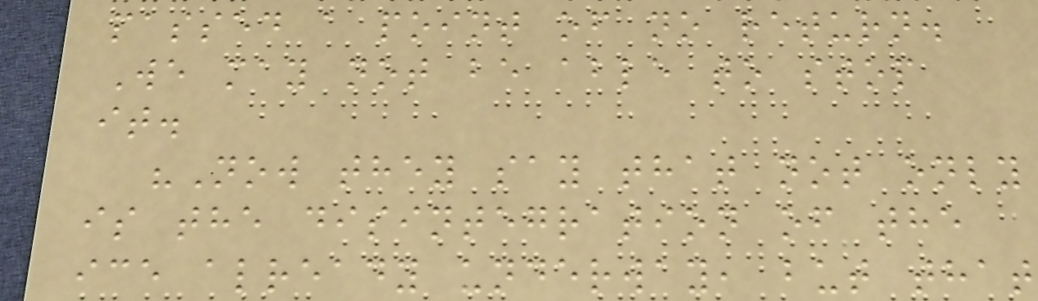passed a point of no return.
We may not be able to stop
it.
"Now they say that not only
is the disintegration of the
ice already underway, but that
